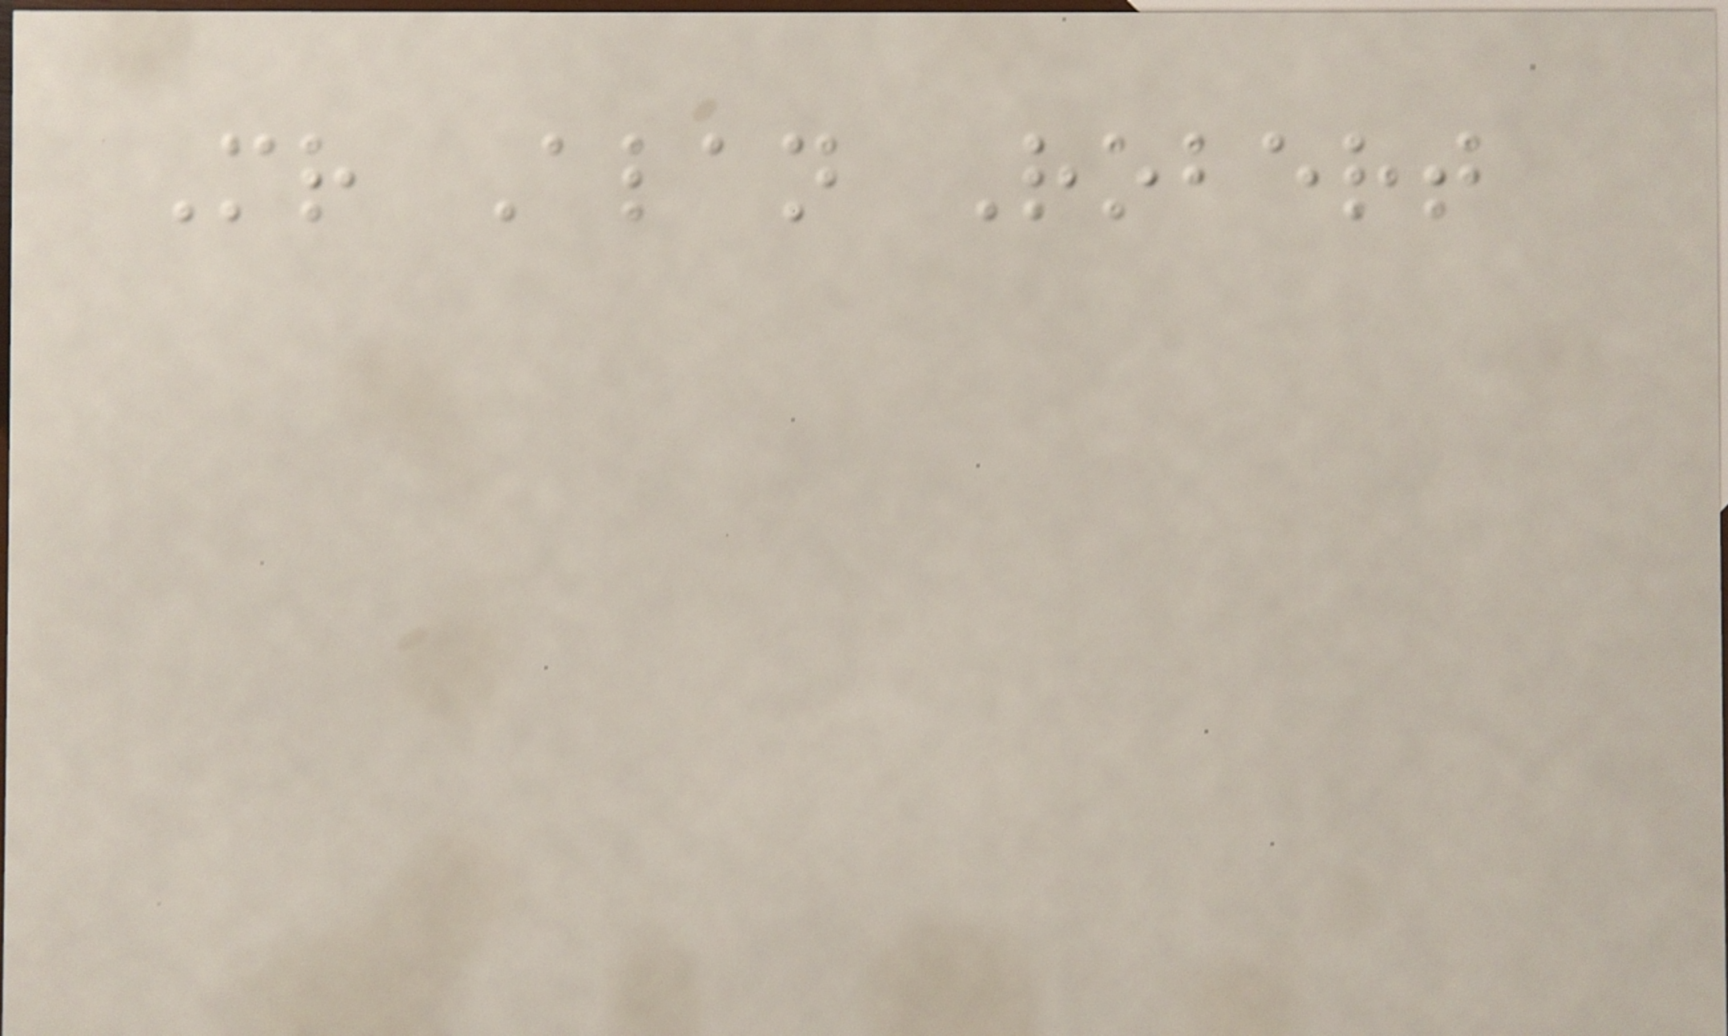Mr Alan Robert
